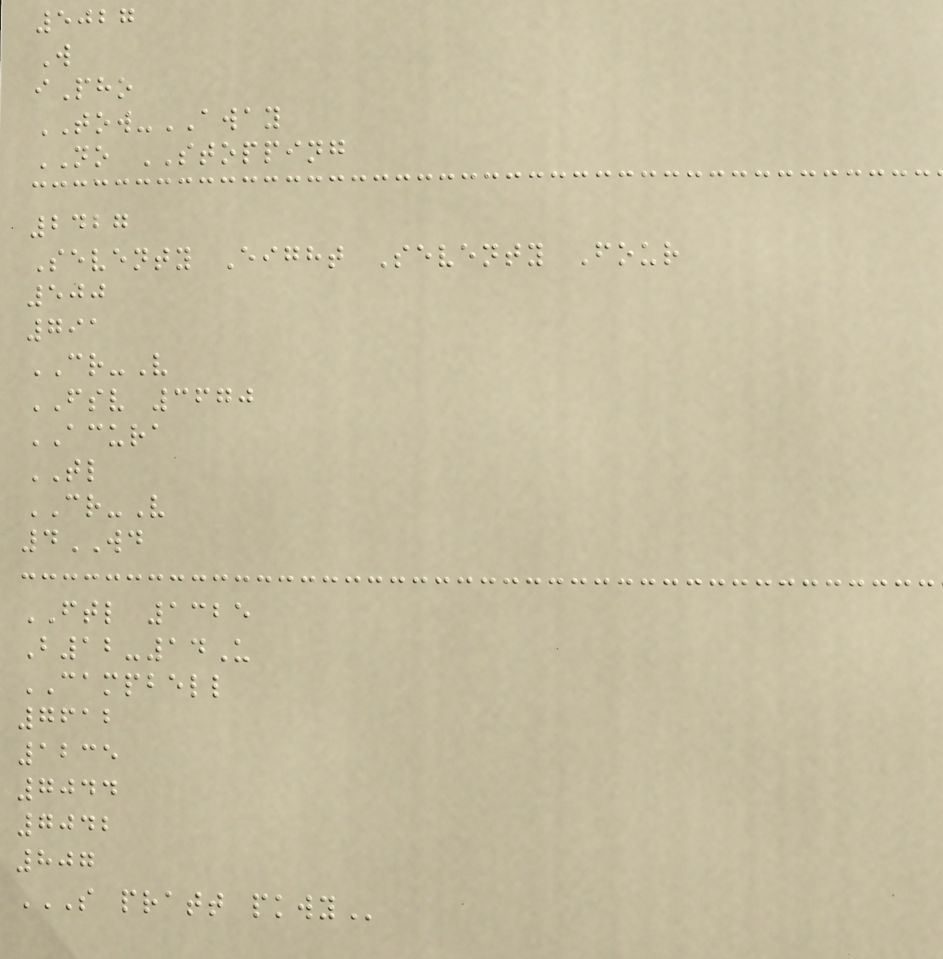5027
W
iPho
TOW-AWAY
NO STOPPING
2427
Seventy Eight Seventy Four
500
791
CR-V
FSV 3670
ACURA
TL
CR-V
4WD
FTL 1325
B12-14U
CAMPBELL
7612
1235
7044
7042
807
S PRATT PKWY
